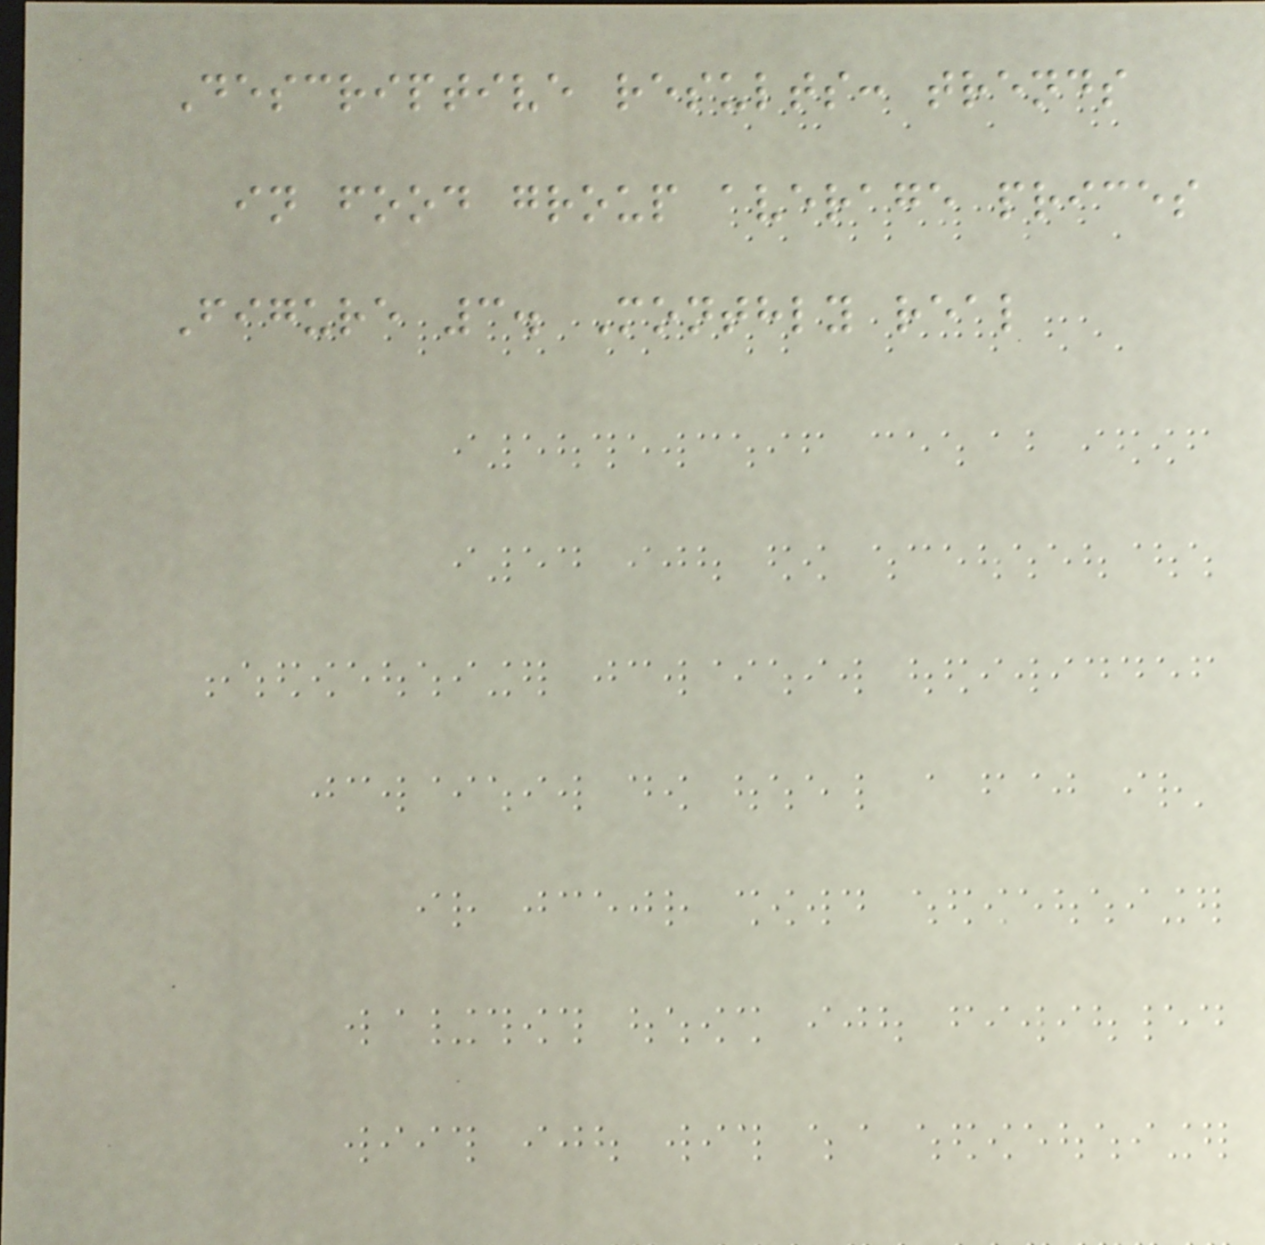Descriptive results: trends
in food group average prices
Figure 3. Monthly real
